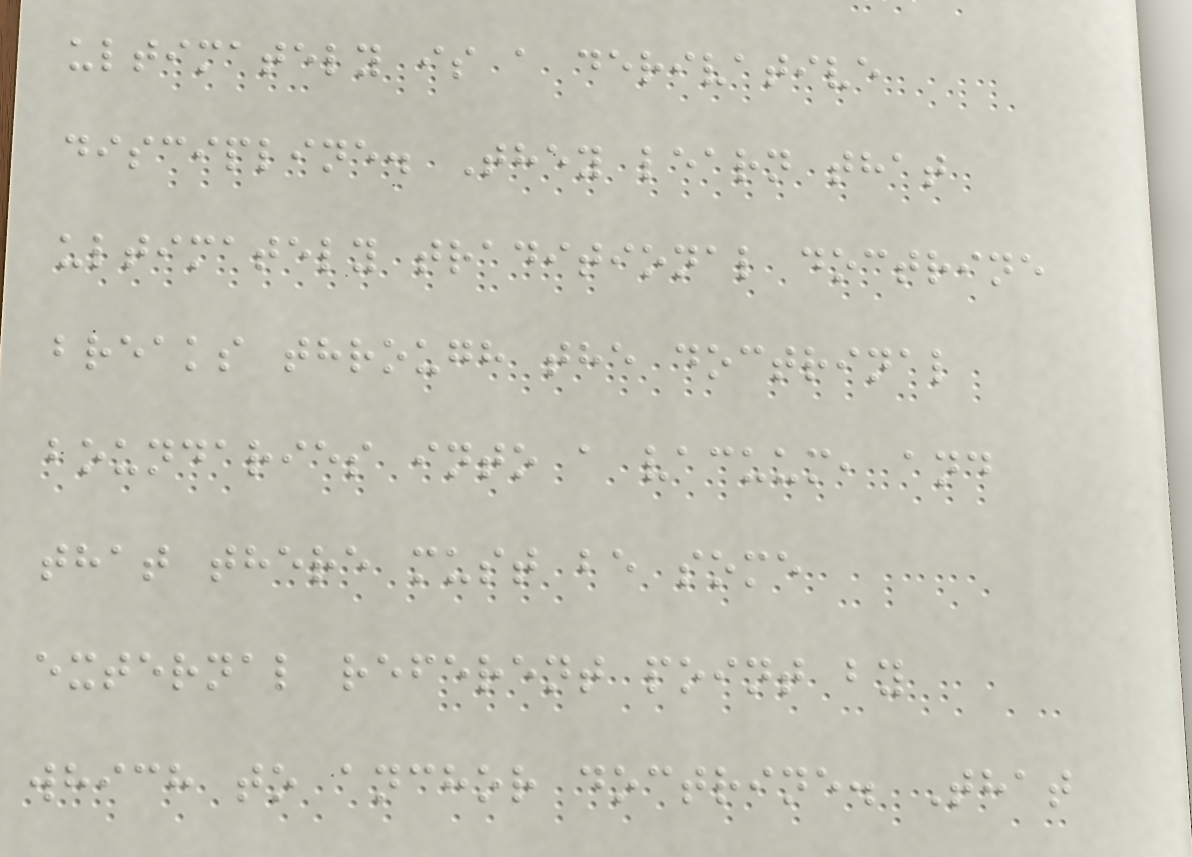ultimately is a derivative
discipline. They learn that
ultimately traditional doctrine
breaks through the doctrinal
boundaries into a vacuum, and
that there must be some
external referent point by
which to anchor doctrine. That
